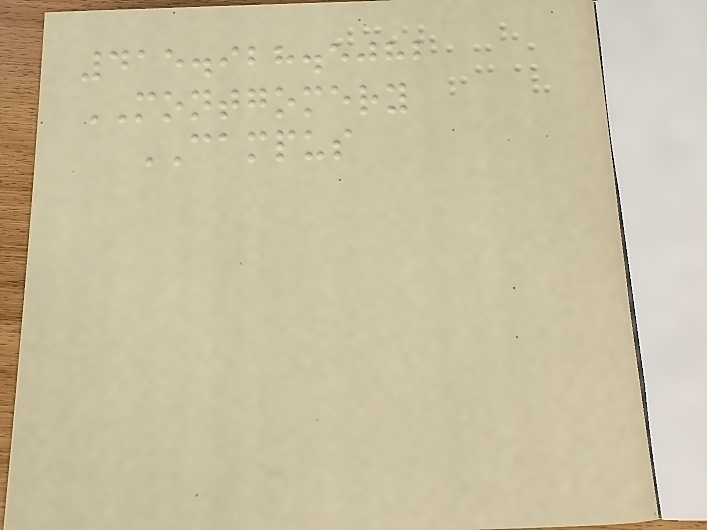415.928.5082
MONTGOMERY
CAMPUS
